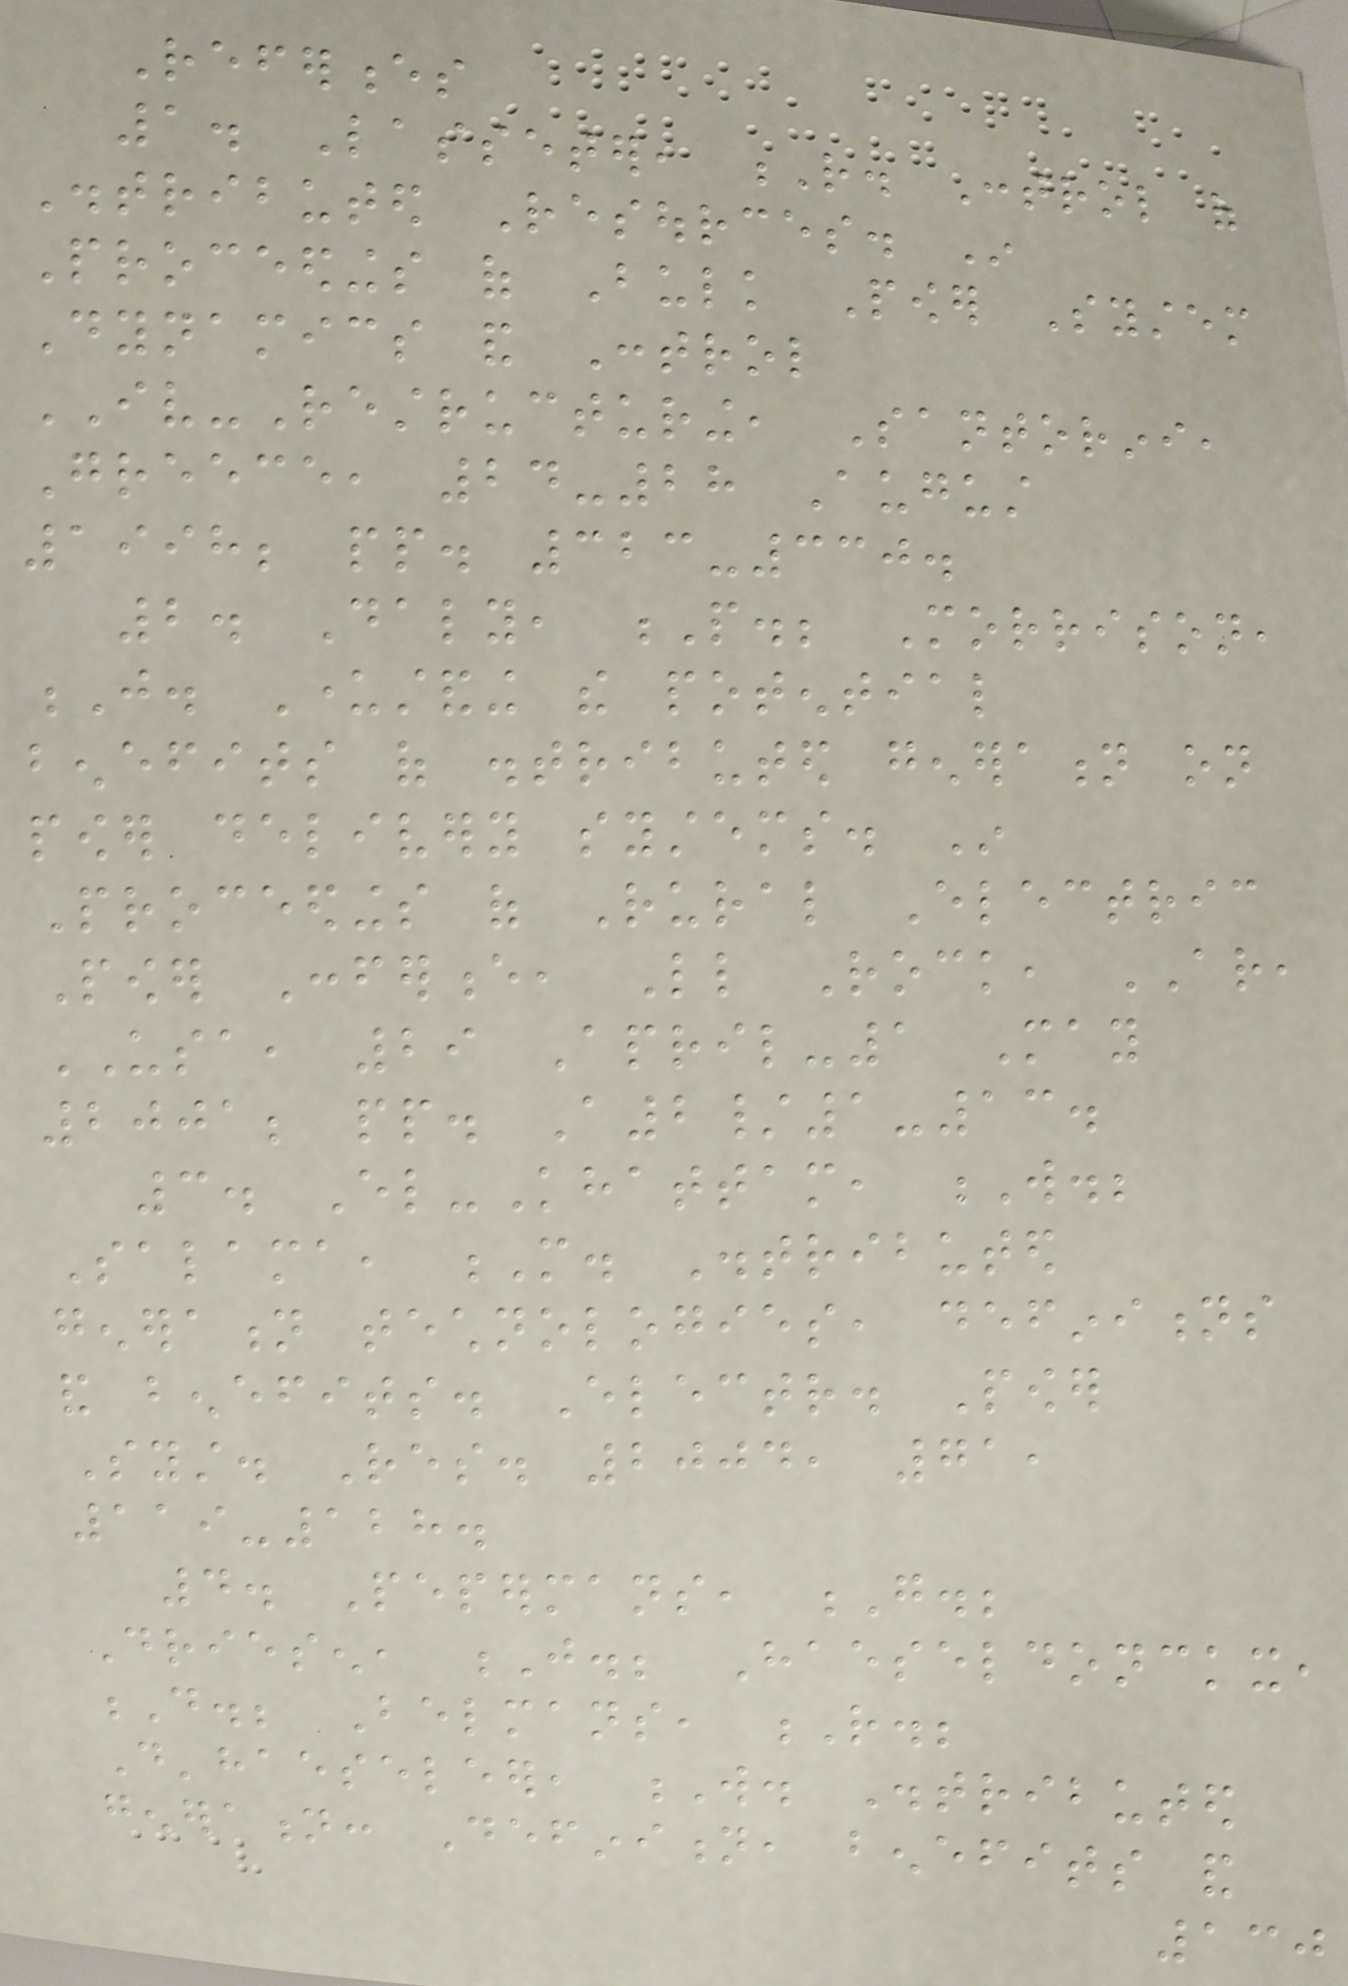References
1. Lasseter, R. Control of
Distributed Resources. In
Proceedings of Bulk Power System
Dynamics and Control
IV-Restructuring, Santorini,
Greece, 24-28 August
1998; pp. 323-330.
2. Daly, P.; Morrison,
J. Understanding the potential
benefits of distributed generation on
power delivery systems. In
Proceedings of Rural Electric
Power Conference, Little Rock, AR,
USA, 29 April-1 May
2001; pp. A2/1-13.
3. El-Khattam, W.;
Salama, M. Distributed
generation technologies, definitions
and benefits. Electr. Power
Syst. Res. 2004, 71,
119-128.
4. Pepermans, G.;
Driesen, J.; Haeseldonckx,
D.; Belmans, R.;
D'haeseleer, W. Distributed
generation: Definition, benefits and
130
